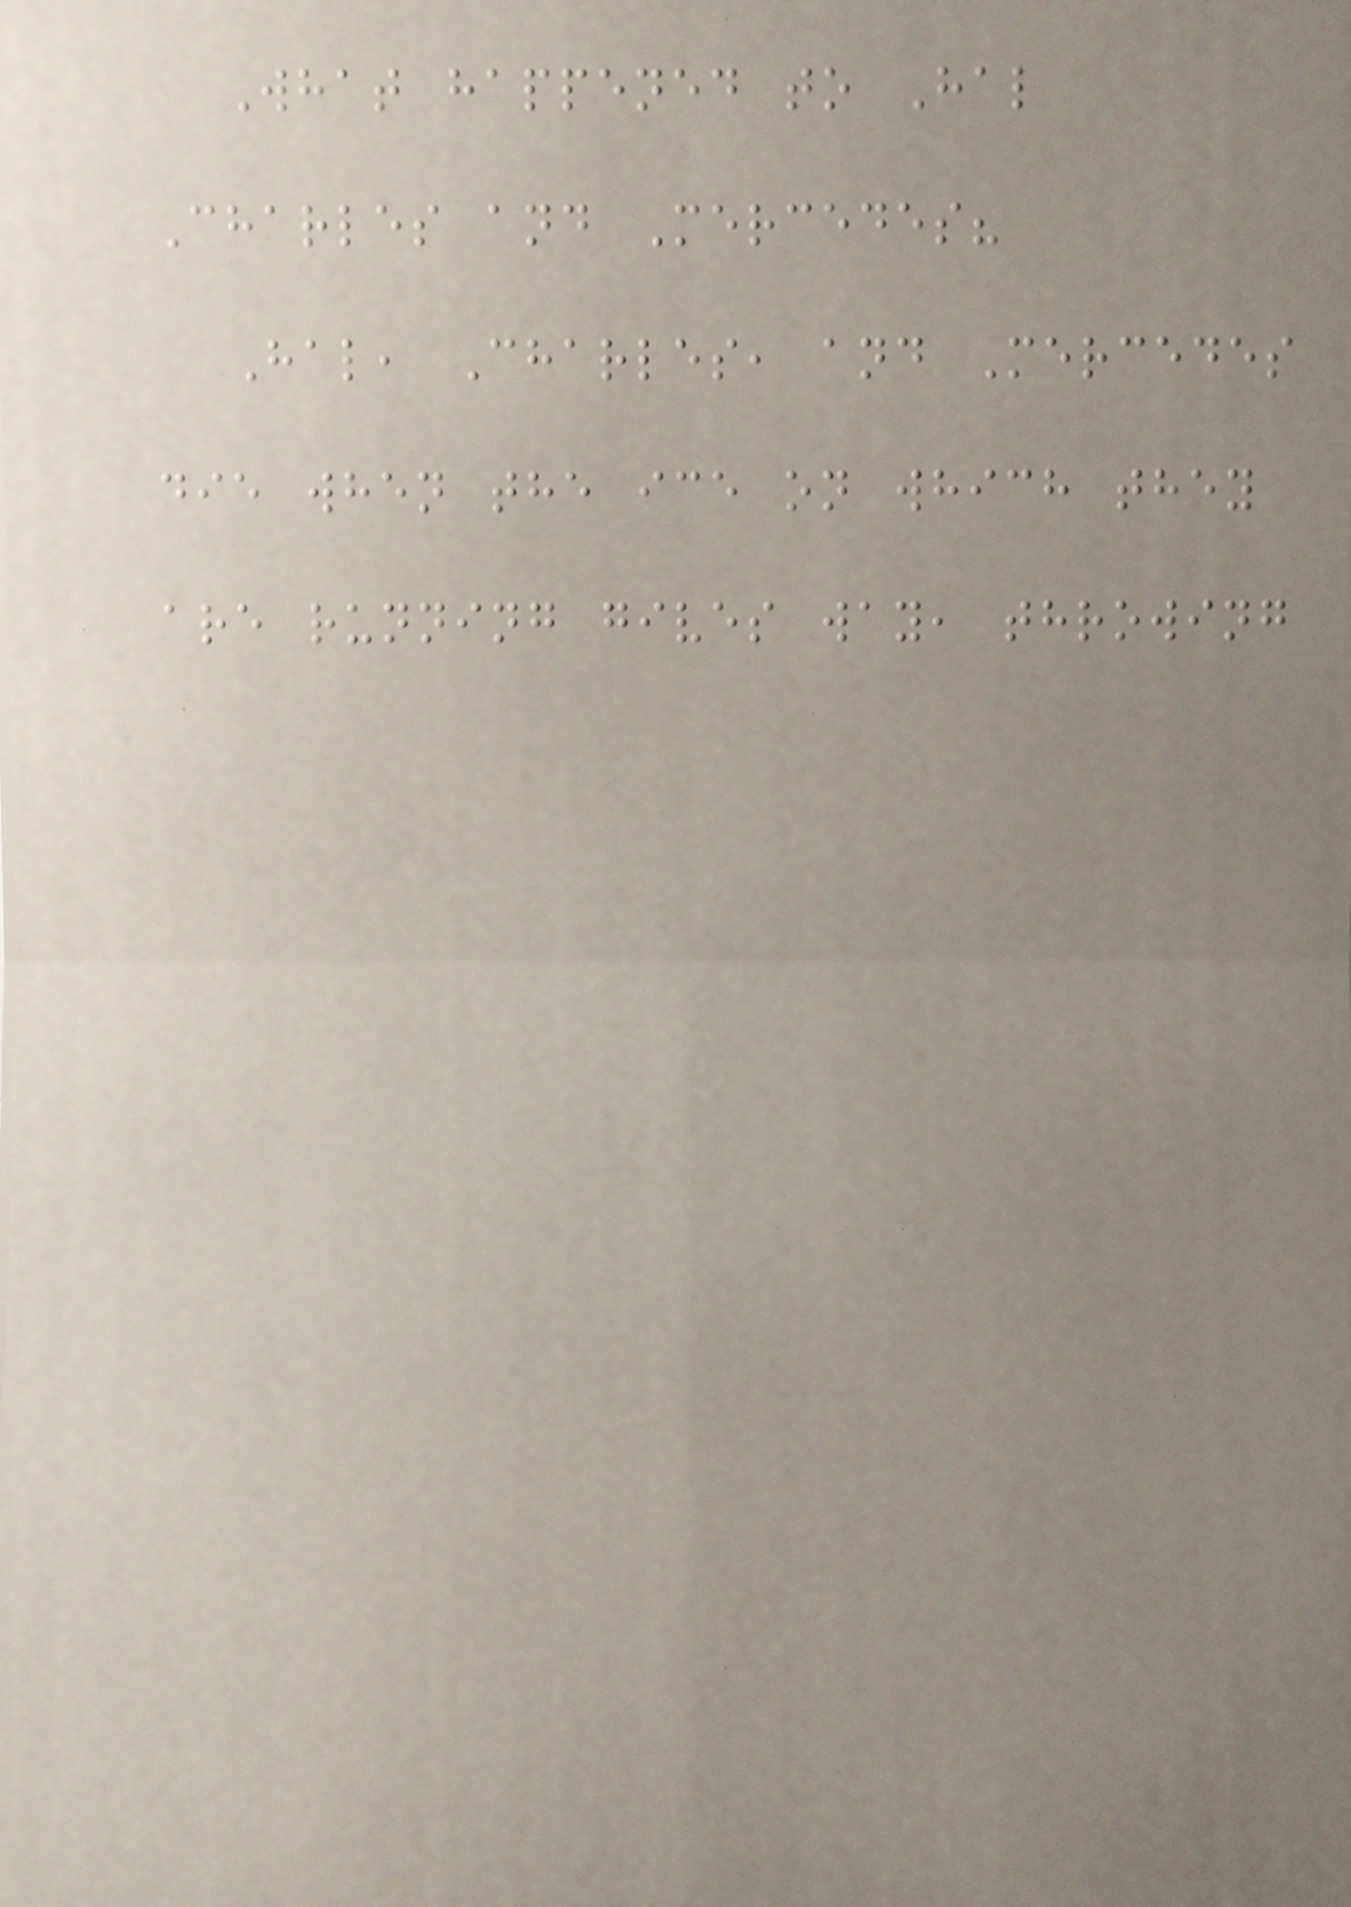What happened to Hal
Charles and Mercedes?
Hal, Charles, and Mercedes
die when the ice on which they
are running gives way, throwing
